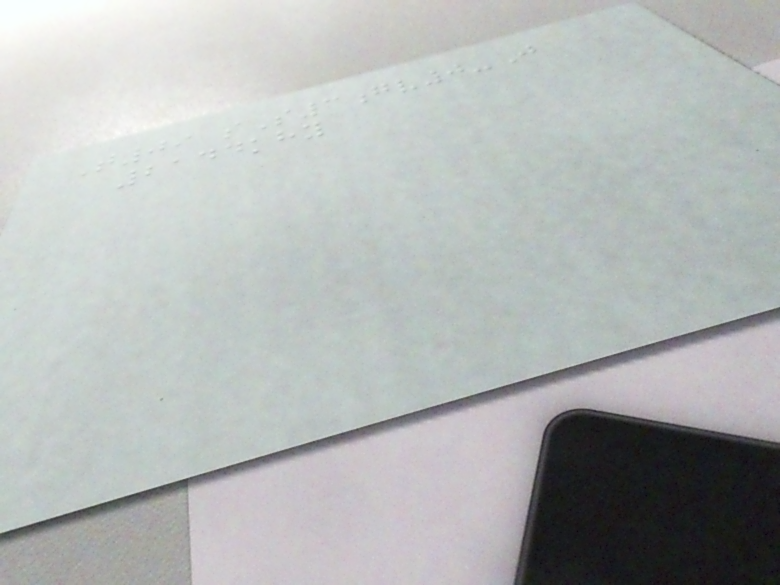T09 sS3gv0-J
2144khy
